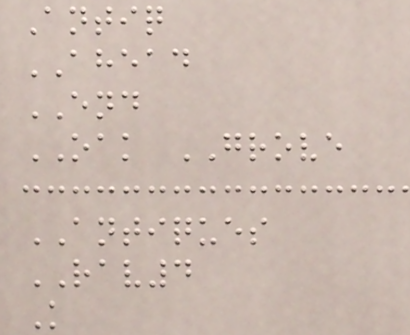Antiq
AHEAD
END
OAK GROVE
ANTIQUES
RAV4
K
